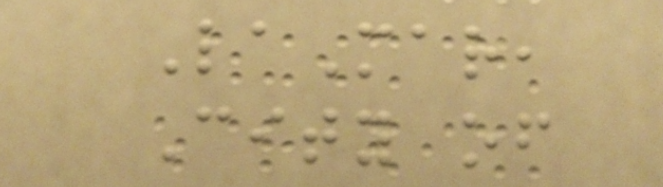LaMar,
City of
